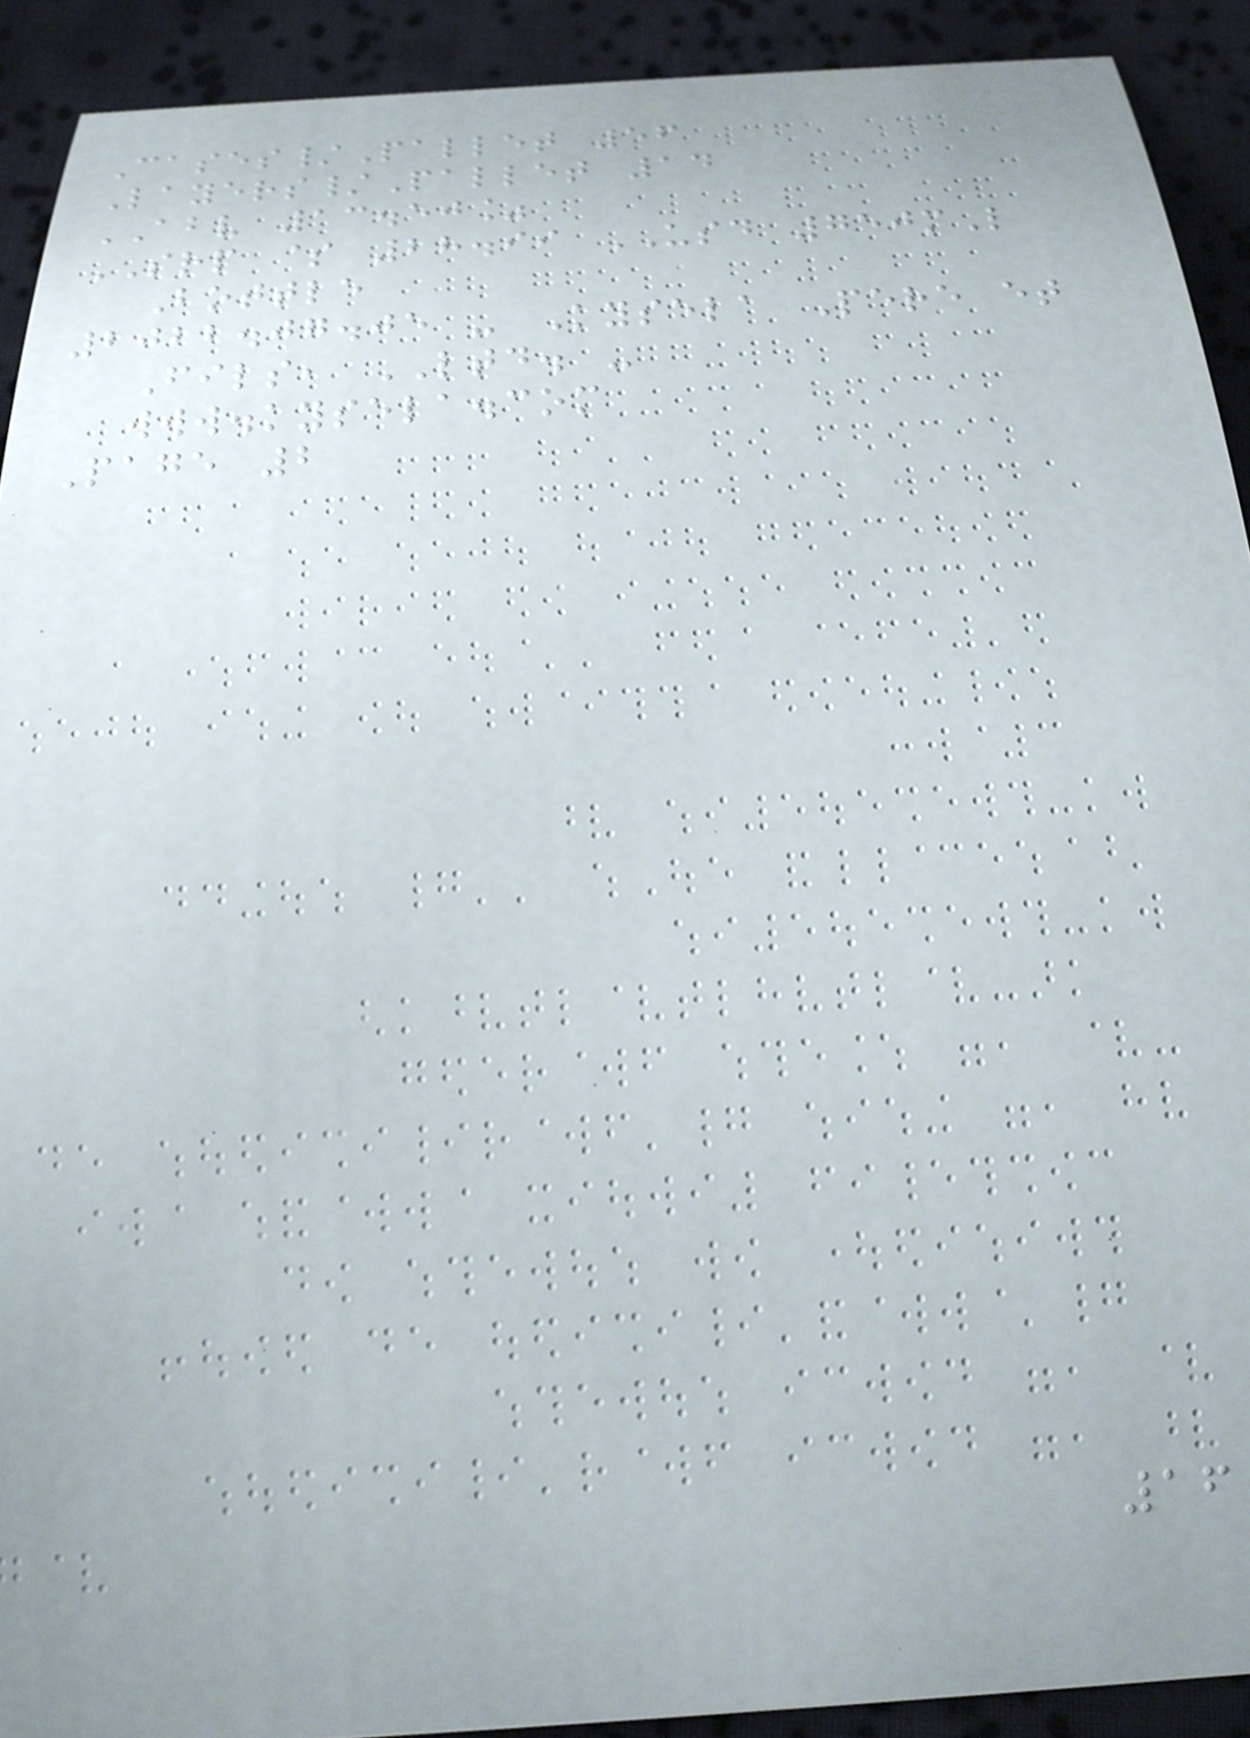Cases/Pallet 56
Layers/Pallet 14
ABV 13.50%
SRP $ 28.99 USD 750mL
Bottle
2022.07.05 - Kysela Pere et
Fils, LTD. -
www.kysela.com
Page 2
16
